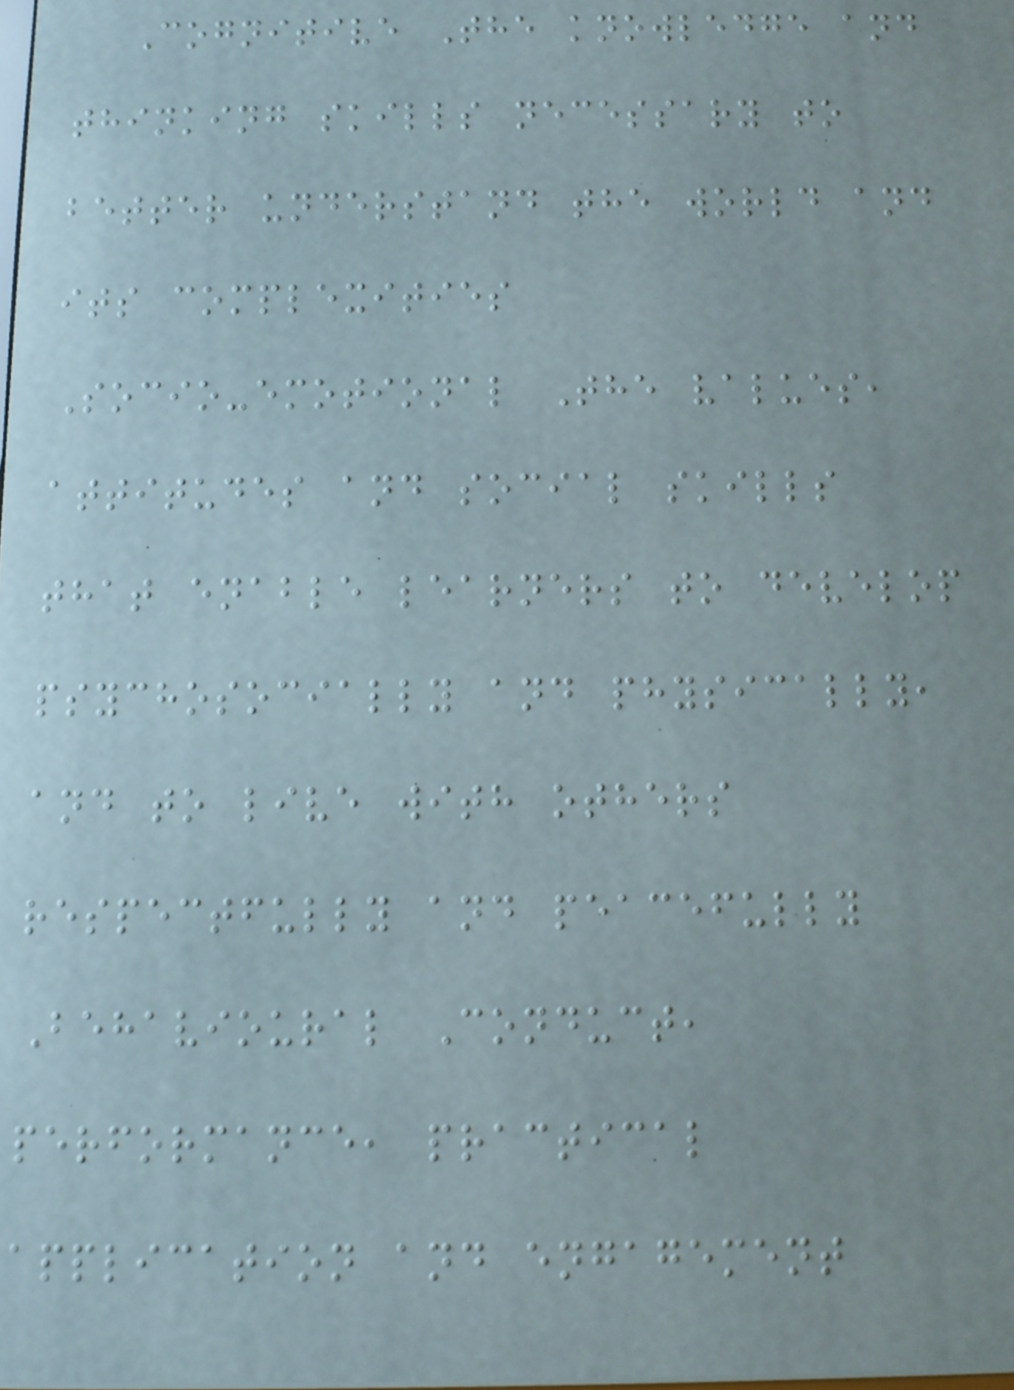Cognitive The knowledge and
thinking skills necessary to
better understand the world and
its complexities
Socio-emotional The values,
attitudes and social skills
that enable learners to develop
psychosocially and physically,
and to live with others
respectfully and peacefully
Behavioural Conduct,
performance, practical
application and engagement
